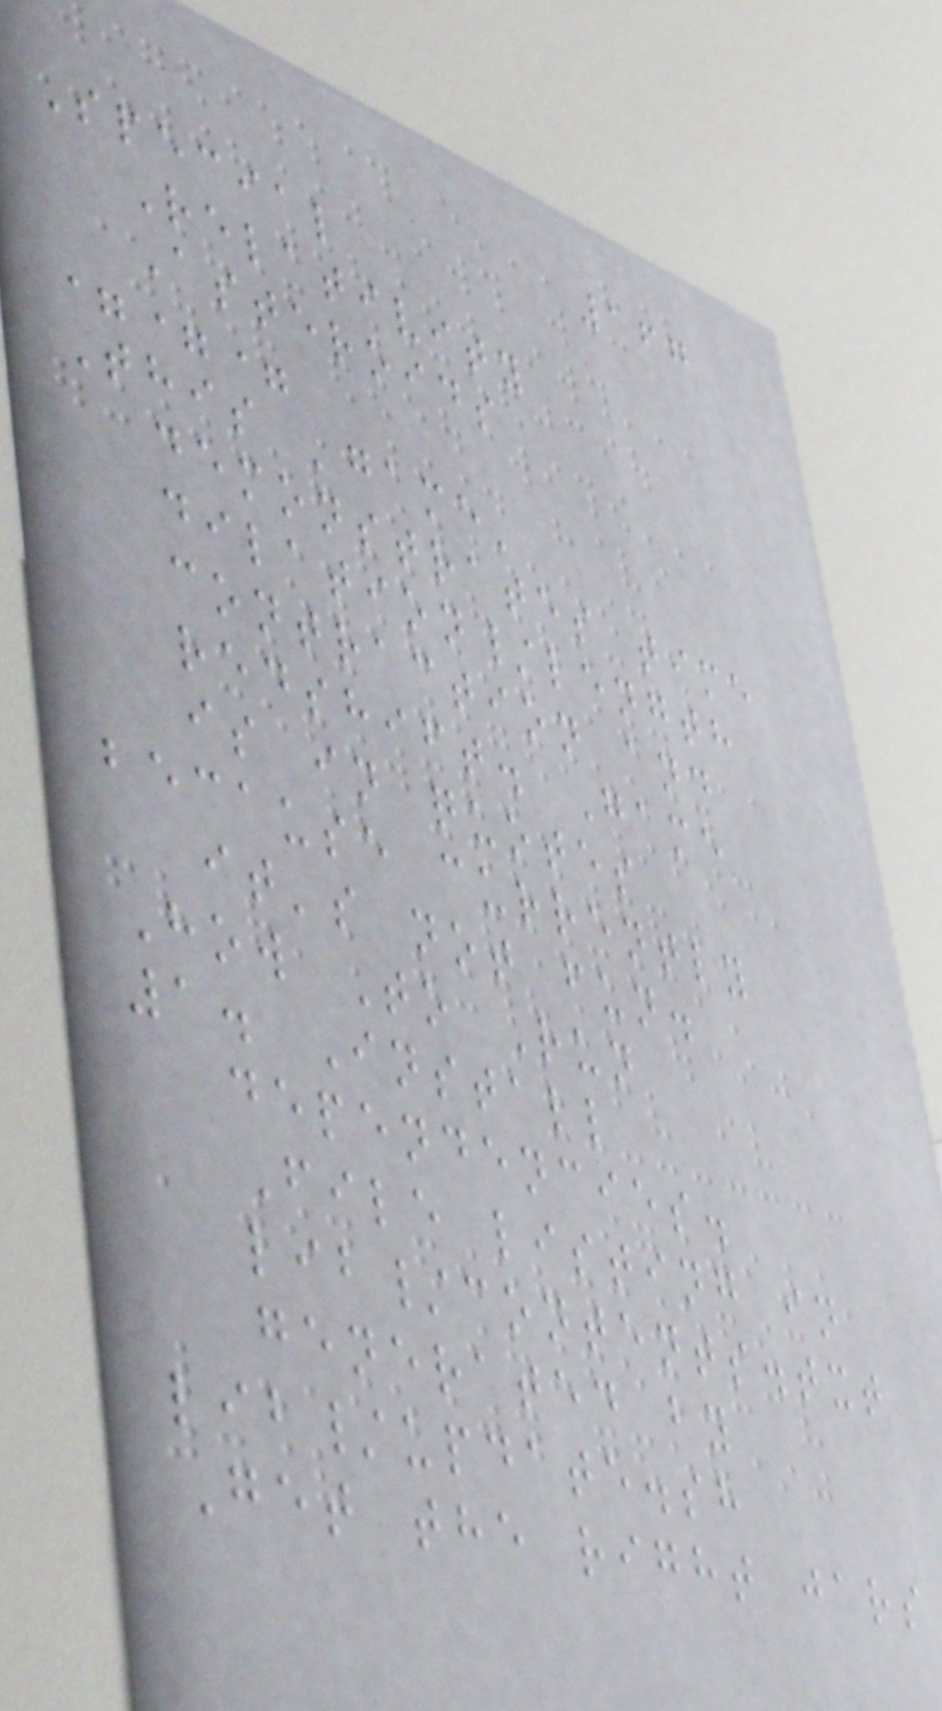167
Special
Relativity
Asteroids
===
This 'game'
demonstrates time
dilation/length
contraction and
redshift. Game
is in quotes
because currently
it's not fun.
How To Run
1. Install
dependencies.
File listing in
lib/contents.txt
generated by
lib/update.sh
Get the right jars
